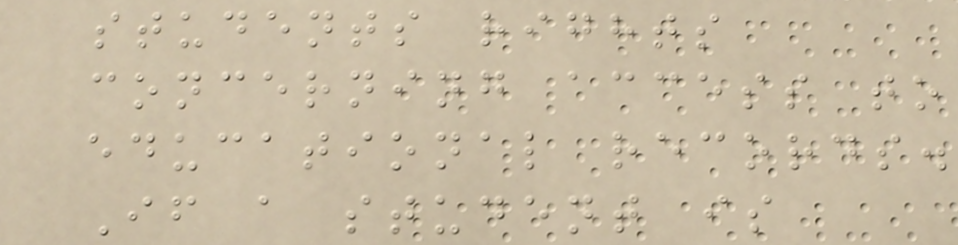students rights
concerning access to
educational records.
If a student is
